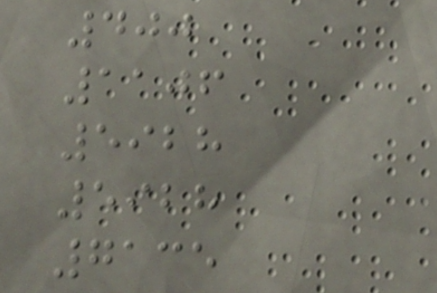400
1106
5928
5928
7135
